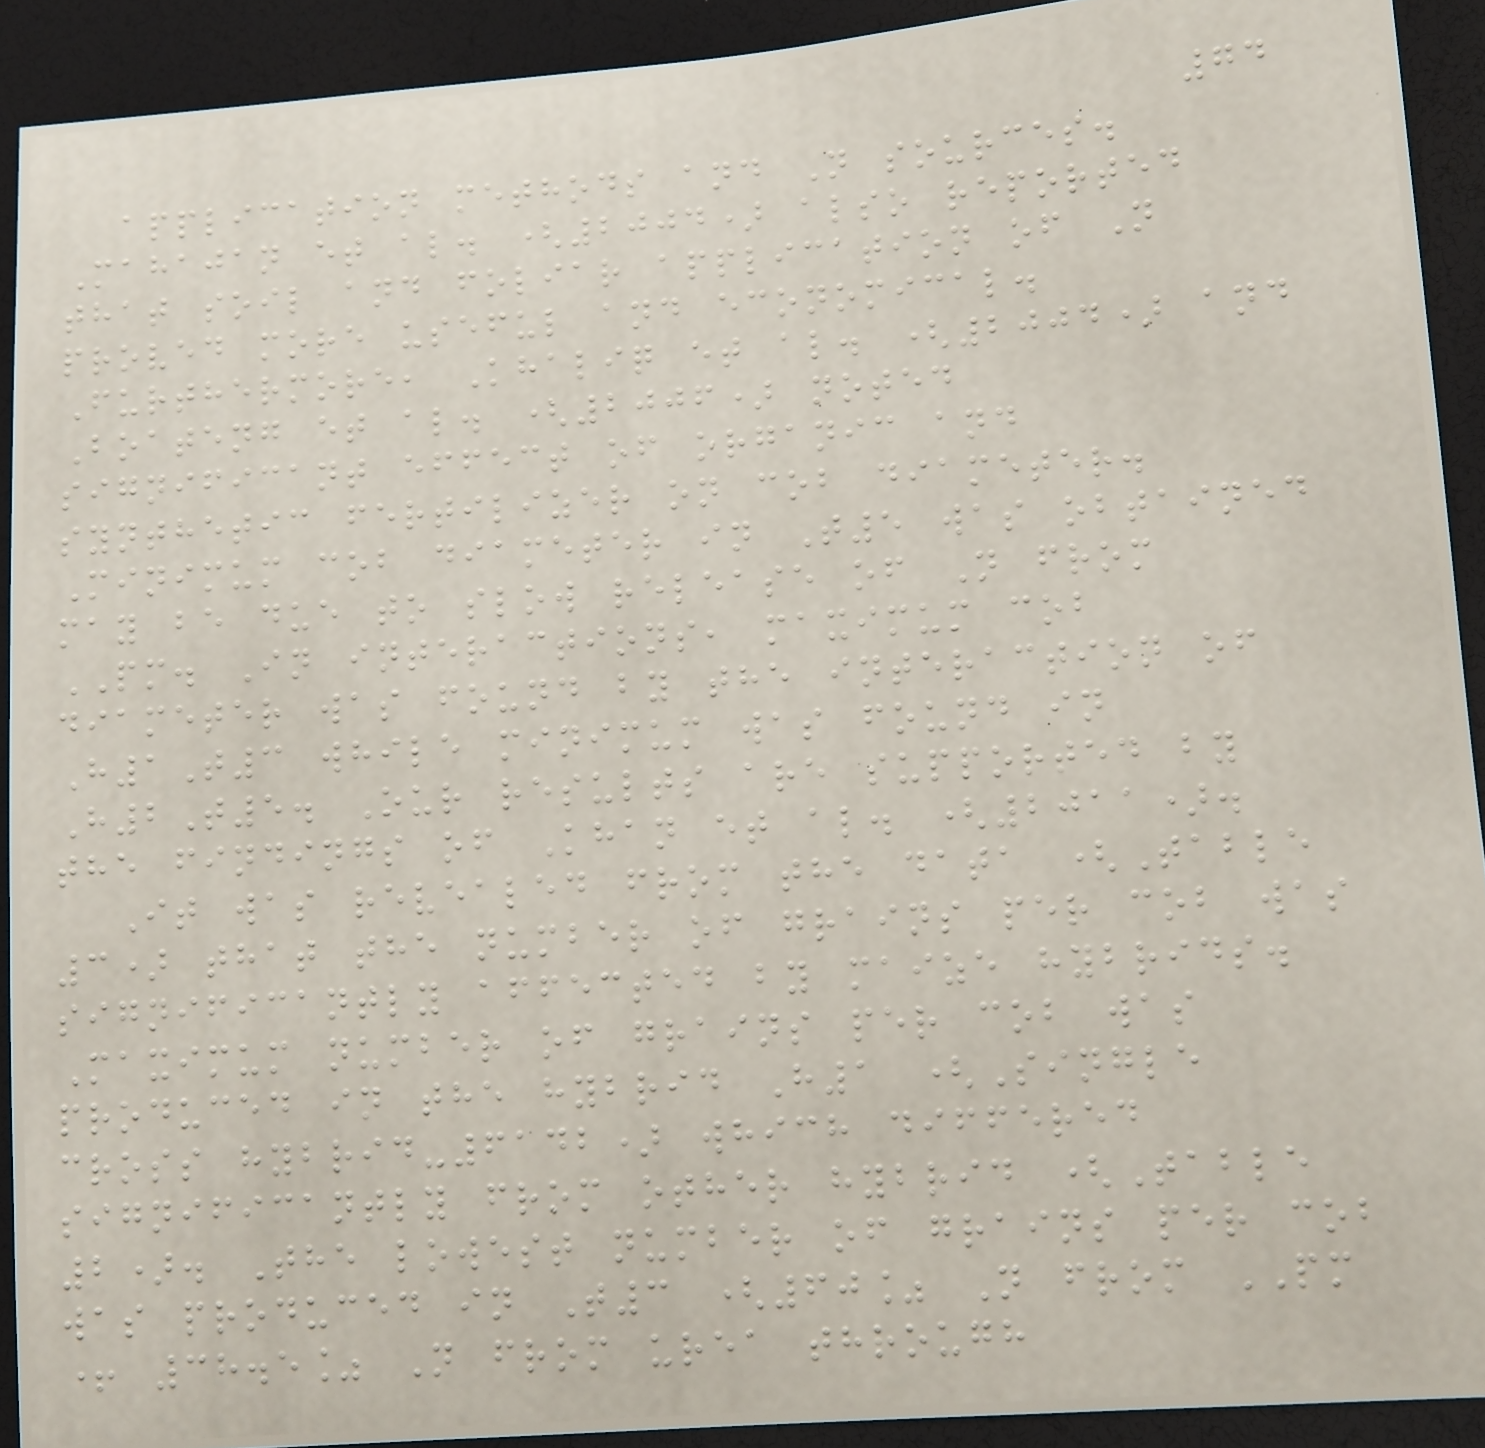74
application methods and N sources.
Mahajan et al. (2004) also reported
that soil and foliar application of N
proved more useful and economical.
Furthermore, Khaliq et al. (2004) and
Boateng et al. (2006) noted
significant effect of organic and
synthetic fertilizer on cob diameter.
Minimum cob diameter in T5 was obtained
may be due to slow release of N from
PM. In interactions, maximum cob
diameter was found by the interaction of
H1T3 while minimum was found in
H2T5. Our results are supported by
the findings of Khan et al. (2011).
It was revealed from the data (Table
3) that the number of grains per cob was
significantly affected by maize hybrids.
Maximum number of grains per cob was
produced in the hybrid H1 (Single
cross hybrid-6142) which differed
significantly from other hybrid (Table
2). The lowest number of grains per cob
was produced in T3 (60% N from PM
+ 38.5% N from urea through
